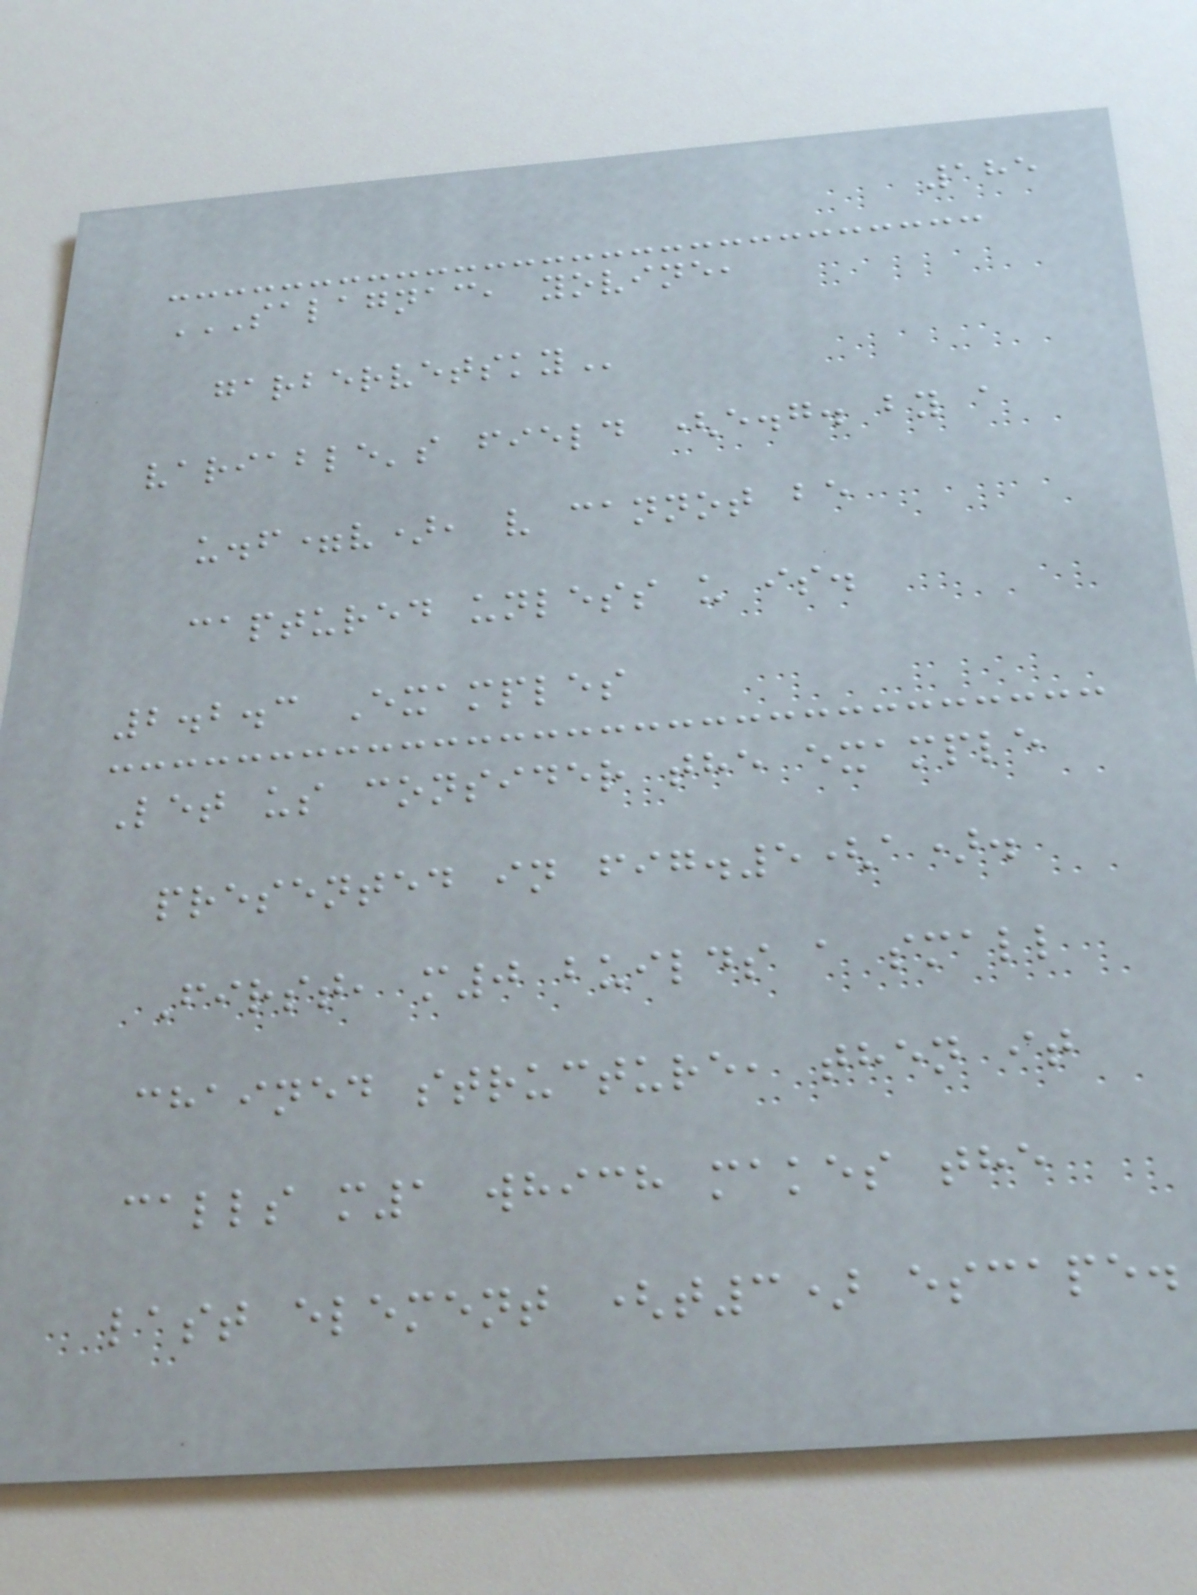185
SALAGNAC, YOVINE,
GARBERVETSKY
variable's field (e.g. by a
u.f=v), v cannot be
captured unless u is.
2.2.3 Examples
Let us consider the example
presented in fig.5(a).
First, m0 builds a small
chained structure, then it
calls m1 which makes the
last element (t3) escape.
